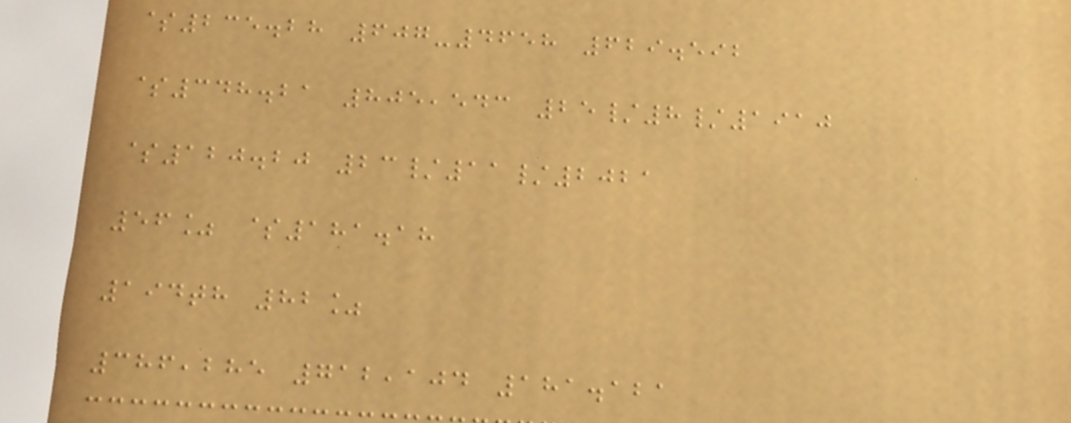$235.28 607-4658 629.592
$348.21 805,543 25/8/1910
$120.20 23/11/2021
56% $181.18
194th 82%
386,285 712,104 181.121
